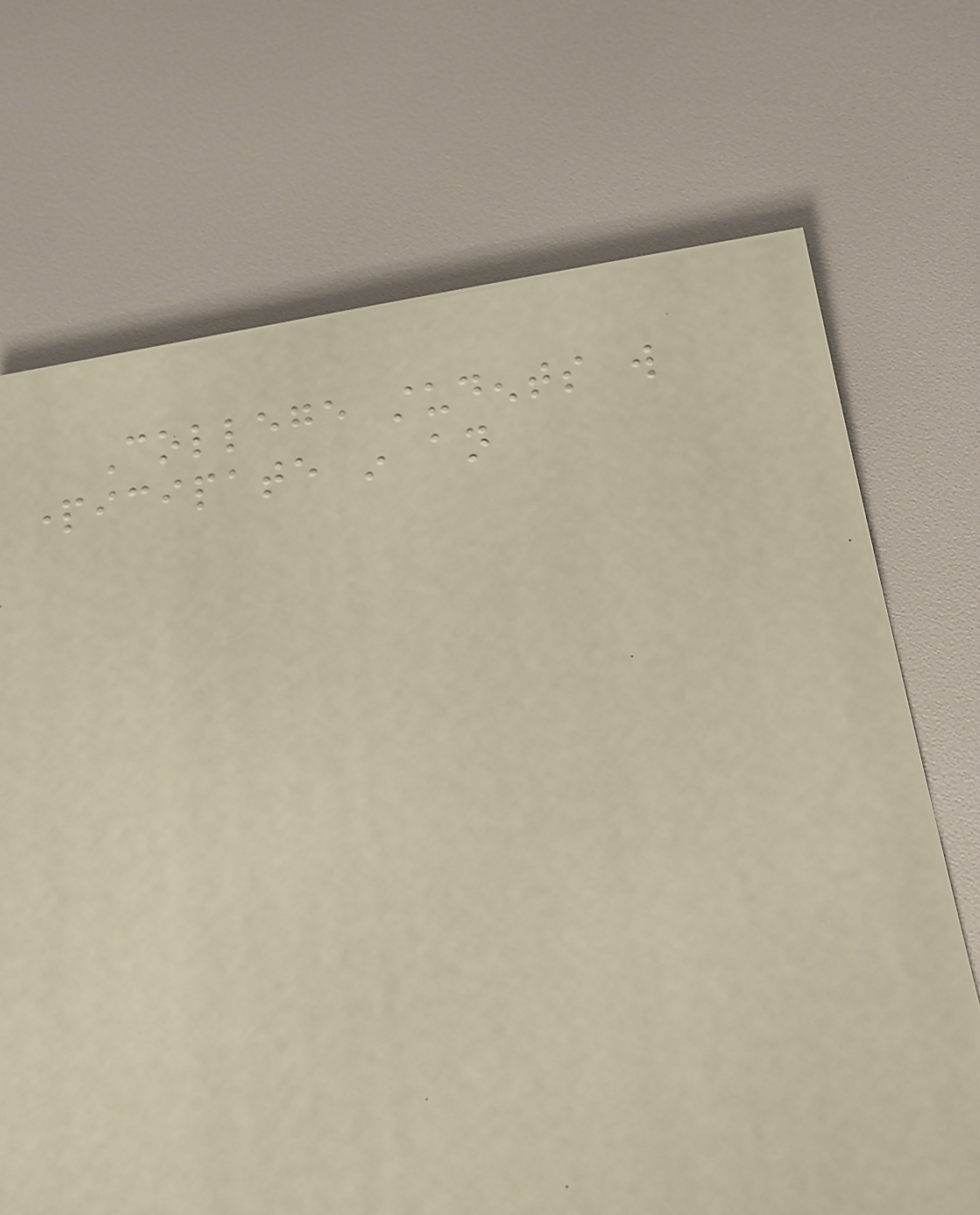College students will
participate in an
